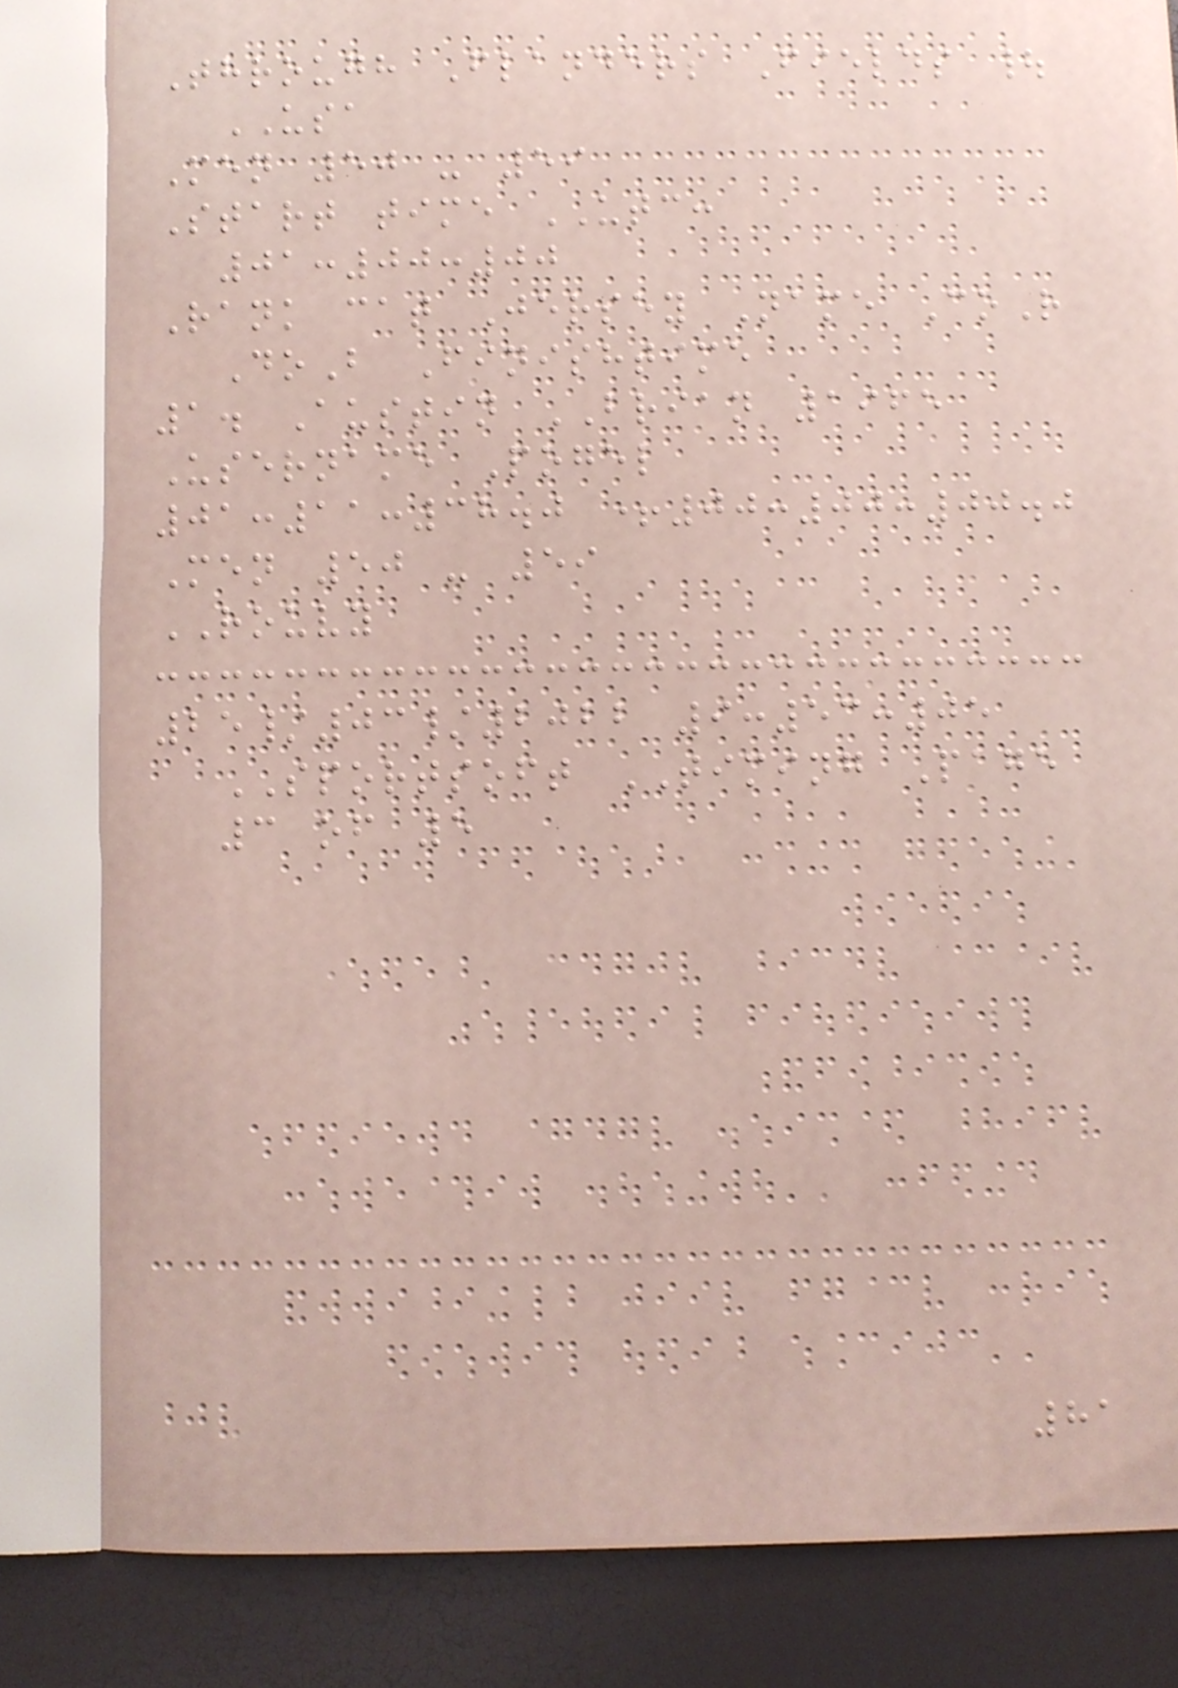Through Flanders Fields |
USA
Men 50 - 59
Start time UTC:
01:00:00
Rank cat Jersey Name CoR
DoB Finishtime
1. Austin BRIAN 1965
Username Pogel
01:11:38.0 +00:00:00.0
Men 50 - 59
ROUVY
25/03/2022 9:53:05
SPORTSOFT TIMING Page
3 of 5
81
